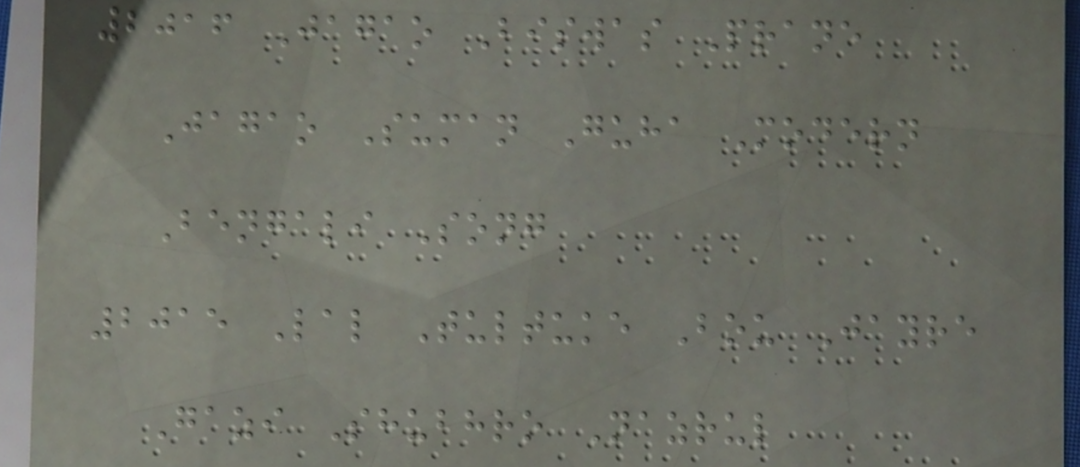2016 Jagao Biswas Prane
Jagao Suman Guha Modern
Bengali Song
2015 Lal Tultuke Bou Jayre
Gazi Shubhro Nazrul
